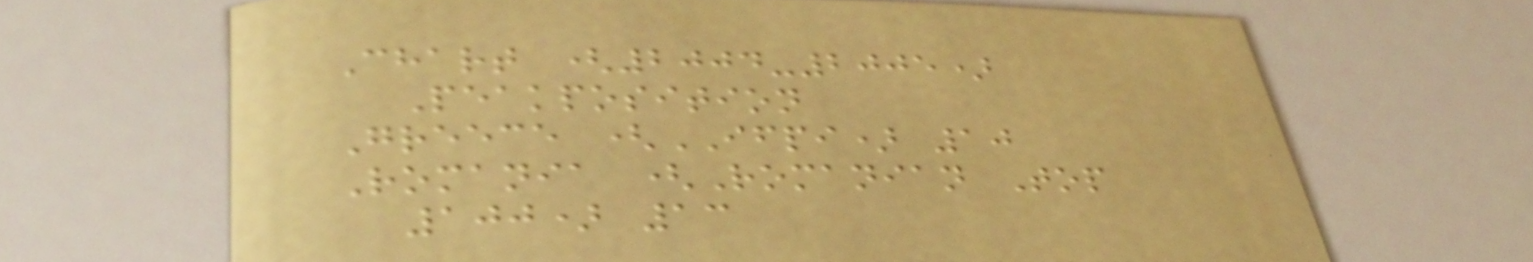Chart (2004-2005)
Peakposition
Greece (IFPI) 10
Romania (Romanian Top
100) 13
